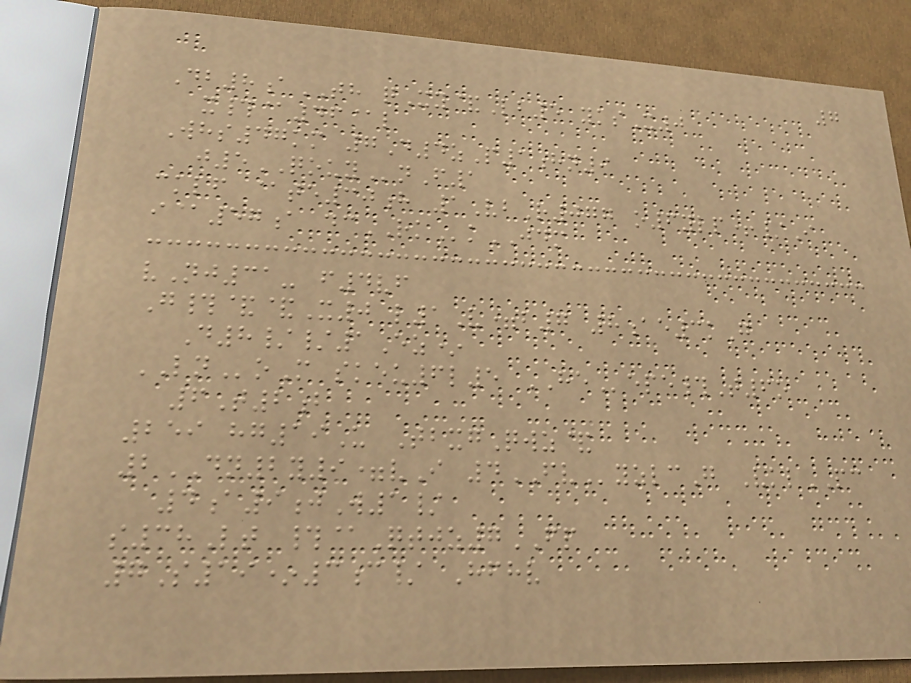7
Db8aTH qXy&Lb5 yksX0
x#@46@l
Whs47km 7D4zP1hn9
j5QOUYnF1
cklf @te30h 1VbR077 o6ylp+/I
i@57a dcRKkJDM
vNj31- f4vf
G#&&X0 l1V=b7 8ae3kG
D8//1Ez*
LNoM skeu6l5 HEepe#T6o
6T2b
259 hg19U TbxgQwz&
2DN2y9=vI 4FVyzlcG VklPC
4a9jW1/
s38Lt #@Qtjz7FP
7S19*3c/ Hfhv
